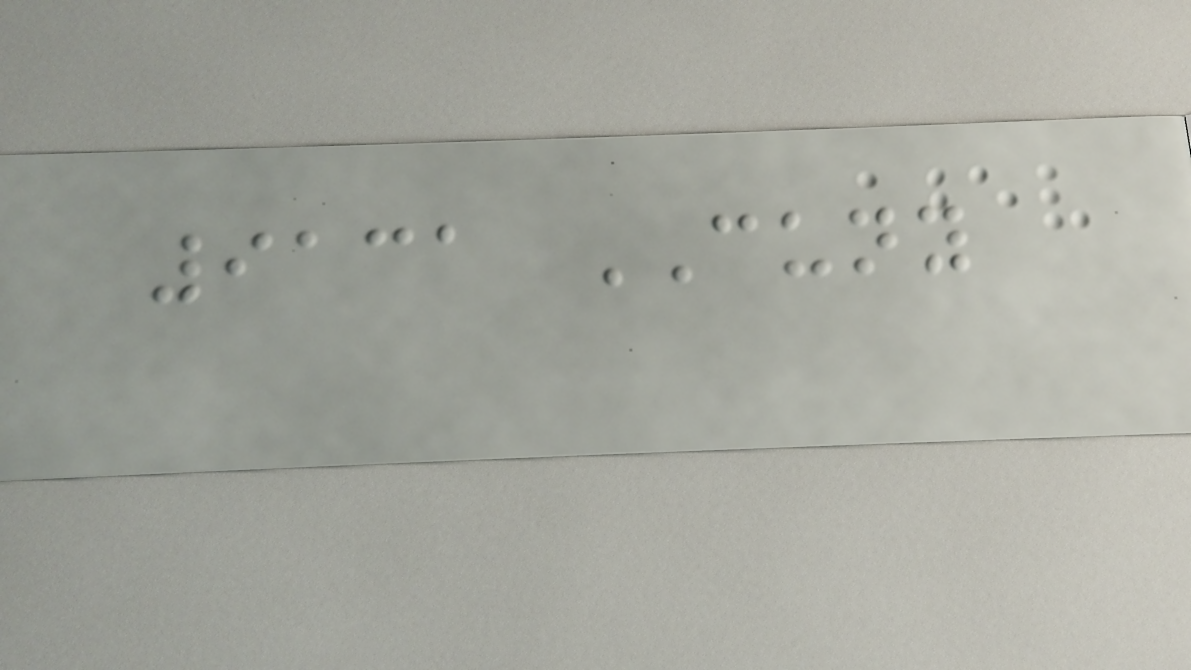9131 CUNY
